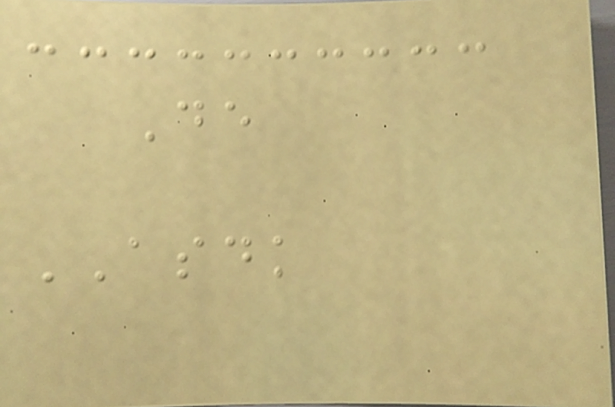De
ASDK
